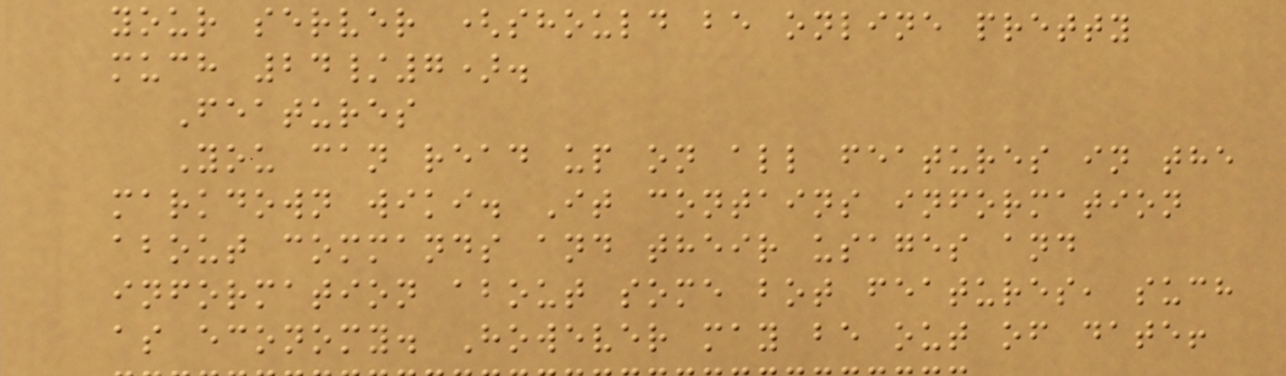your server (should be online pretty
much 24/7).
Features
You can read up on all features in the
markdown wiki. It contains information
about commands and their usages and
information about some bot features, such
as economy. However may be out of date!
